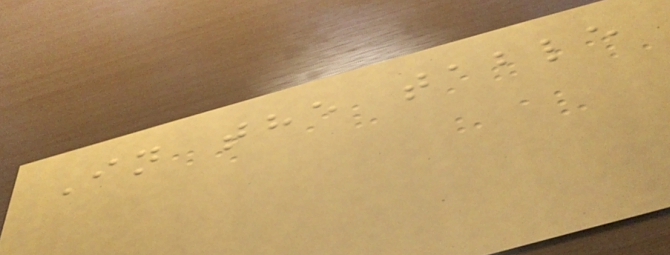In the table
